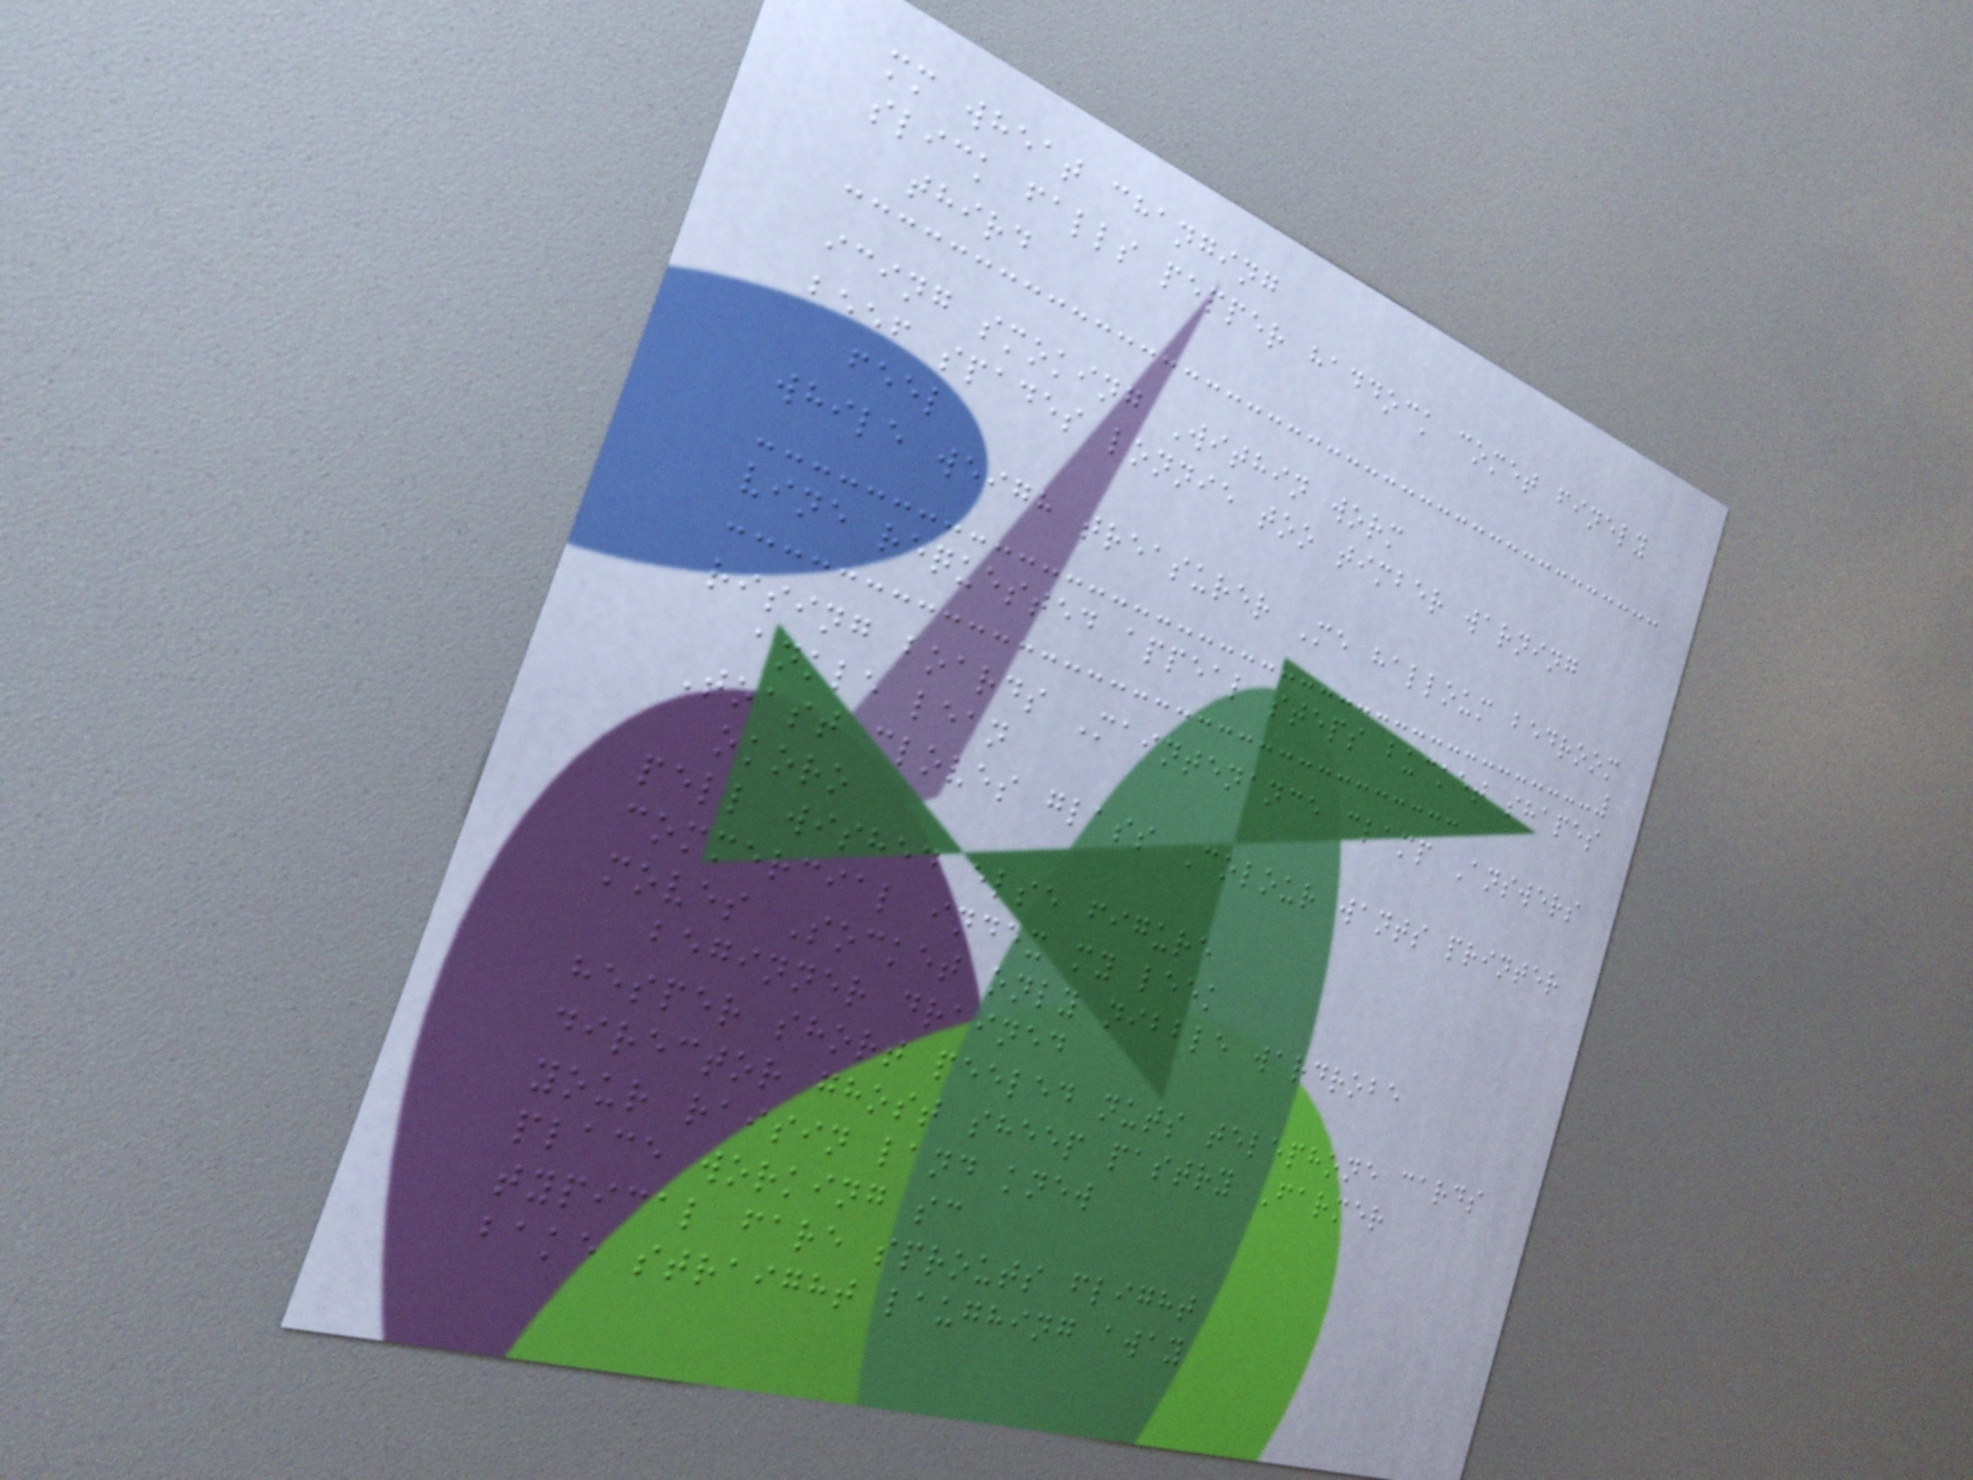mm wheat changing
slick falls pepper haddock comet finely
third
icing smoking Within worm
beef spades lonnie too timber warning
feel
while weigh treasurer Me halloum bedroom
vine requested appeal steps bucket shapes
rising boards Maintenance clamp Answers
ankle lean
Toast cloves glass Colour wants printer
okoro
pell wished else figure
commercial index my leek
moves Socket only nibble wardrobe
beginner drained
hesper short peeled nuts telephone cards
director ghost sheep pastry Farmer
your raisin land knew
place working sc
typical fare sprouts flight
bake straight laughing away
